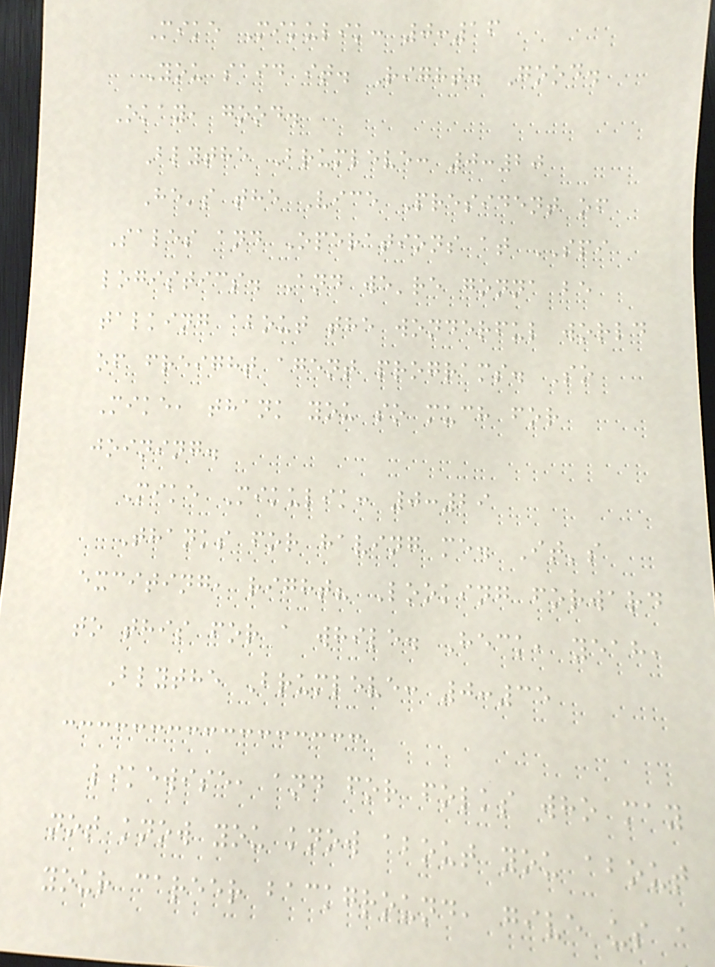Mike Mikulik: 0:16
You said it. Right. Good.
Okay, good.
Blythe Brumleve: 0:20
He's the Vice President of
Sales and Operations at SPI
logistics. And we're gonna be
talking about the wonderful world
of freight agent programs. So
Mike, thank you so much for
joining.
Mike Mikulik: 0:29
Thanks for having me. It's
exciting, right? Looking forward
to this for a while. Heck, yeah,
Blythe Brumleve: 0:35
likewise, and for folks who may
not know you know about you about
your career background, give us a
